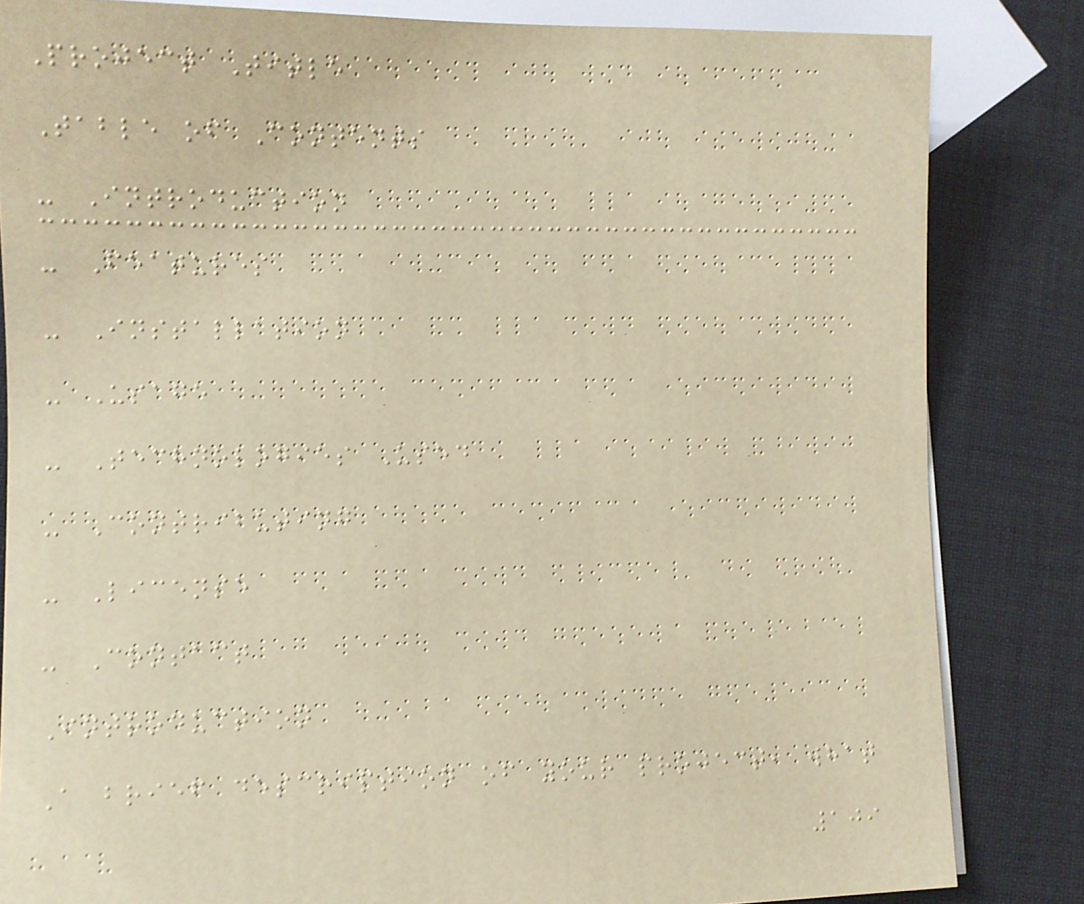Project Title
Table of Contents
- Introduction
- Features
- Installation
- Usage
- Technologies Used
- Contributing
- License
- Contact
Introduction
A brief description of your project, what
109
